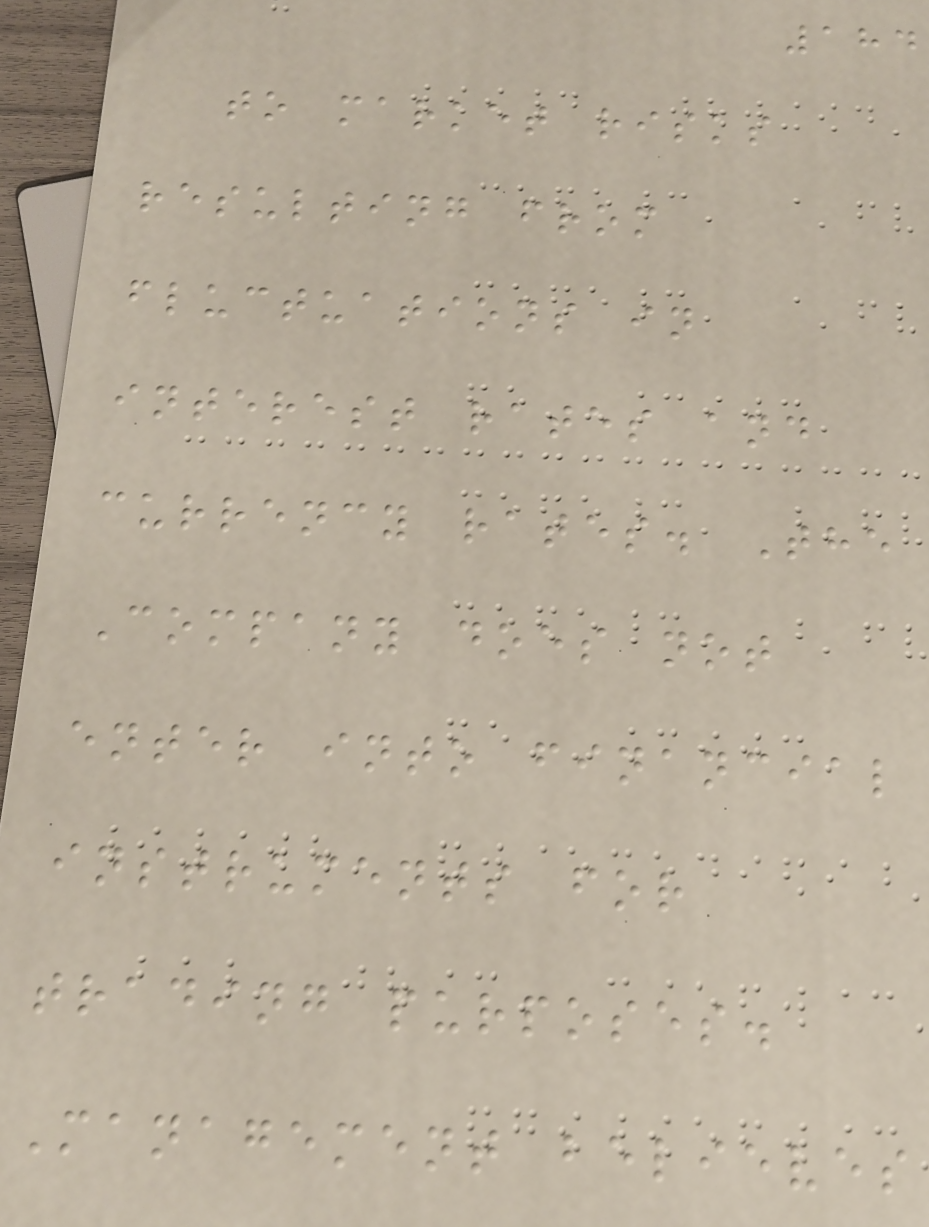184
to market risks
resulting from
fluctuations in
interest rates and
currency rates. The
Company does not
enter into financial
instruments for
trading purposes.
Management believes
